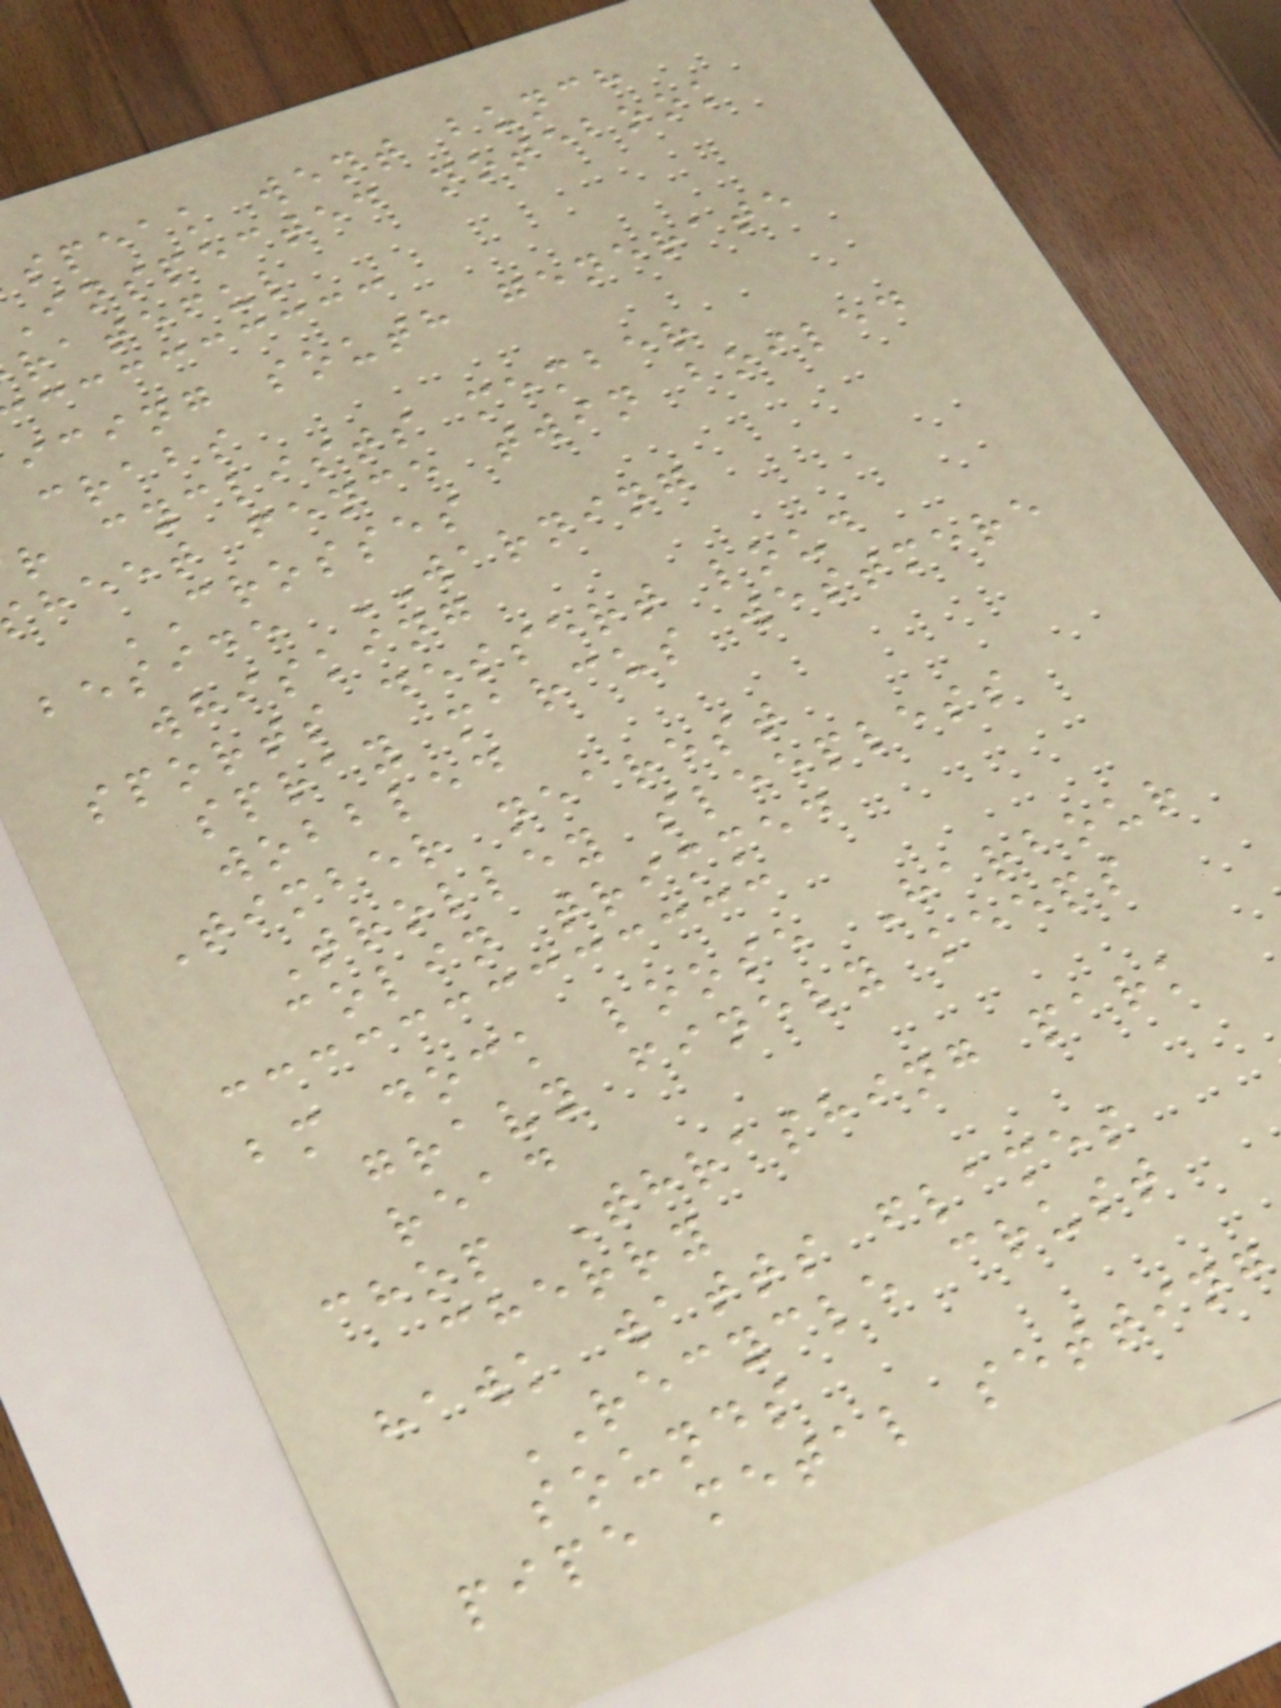speak went bunch
inspected notebook
rateful
icing south generate
crabs
r cyclists member
heet fence twin boiled
CROSSES
beside WARNING
whisking
sports dessert loud
spray marcus westmere
wobbled
Timber nearest
Trolley sleepless
colin trimmed
bm dock loose Harbour
gravy finely keeps
read
chop Thrashing park
cherry
hawk watts flames
RECYCLE crust
sounds
pipe metal setting
